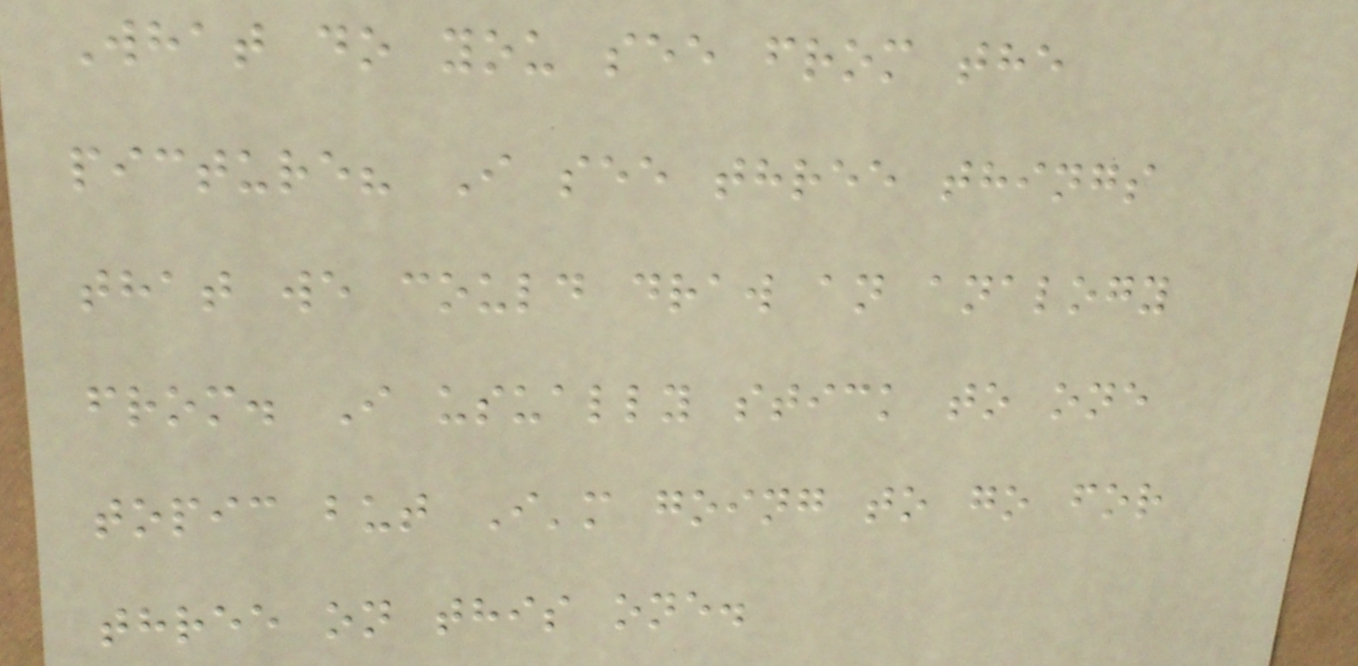What do you see from the
picture? I see three things
that we could draw an analogy
from. I usually stick to one
topic but I'm going to go for
three on this one.
